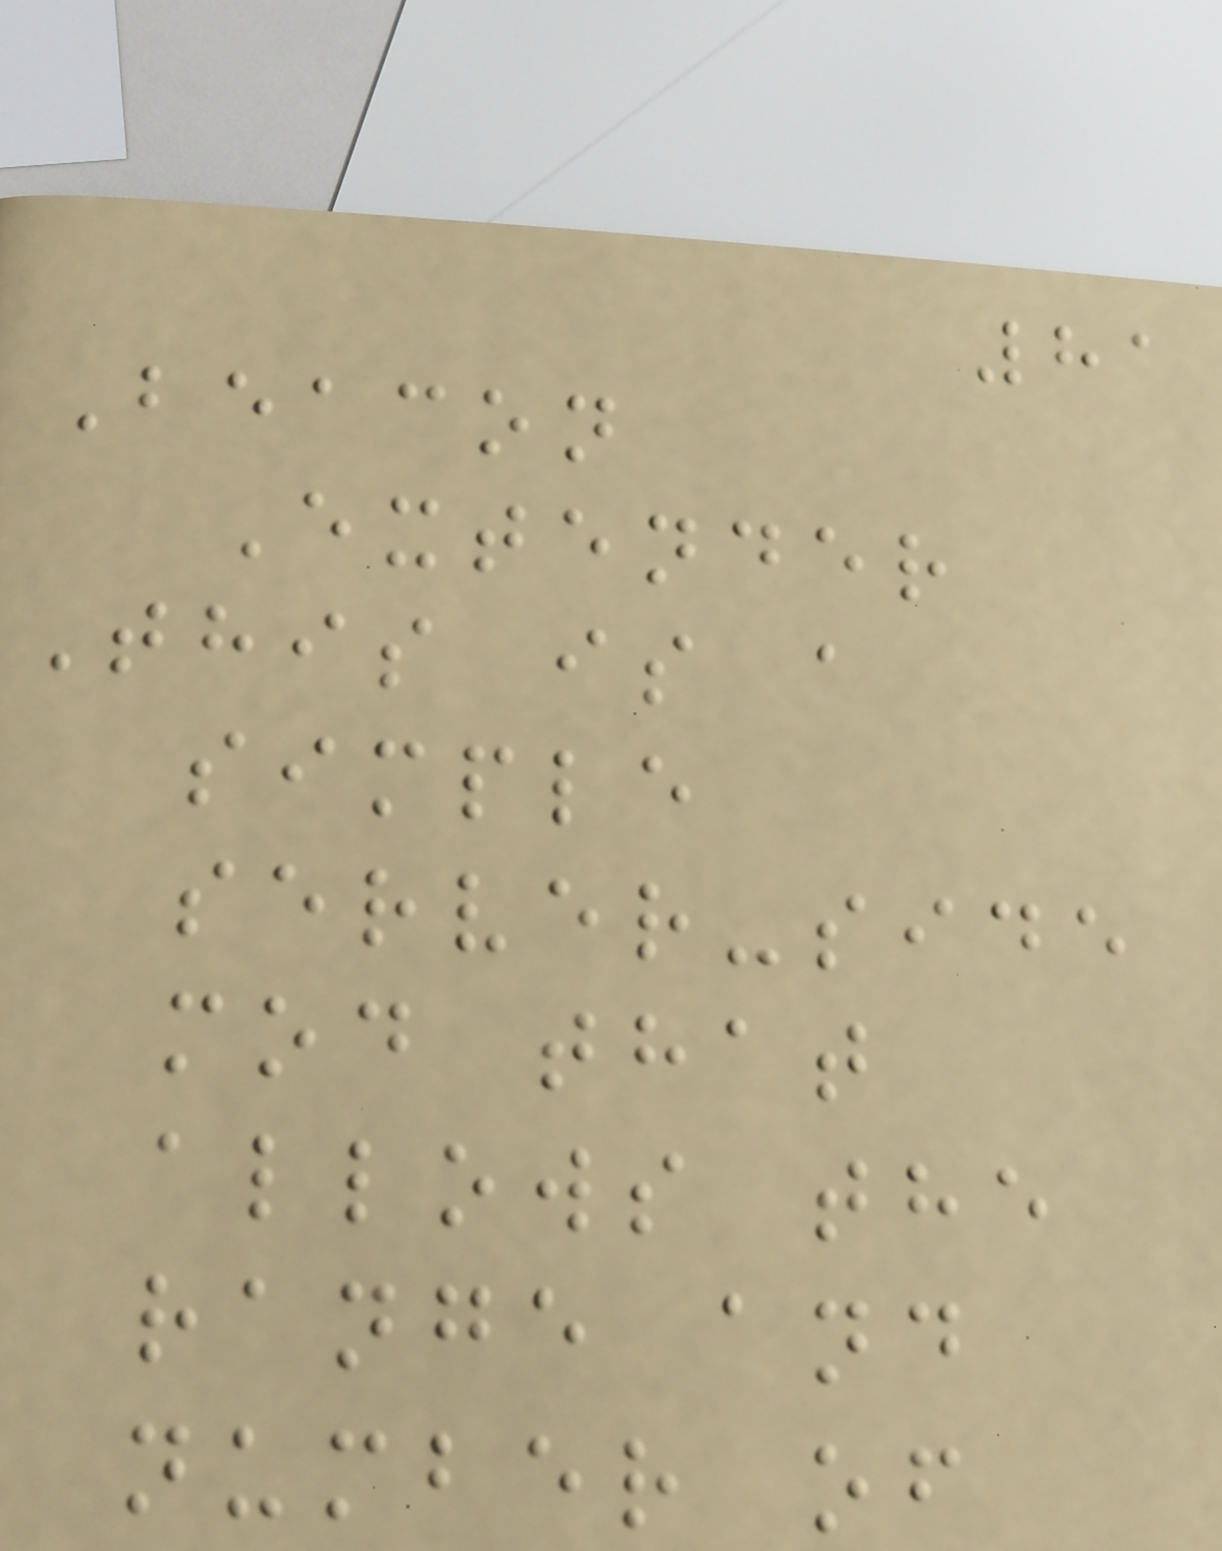81
Beacon
Extender
This is a
simple
server-side
mod that
allows the
range and
number of
